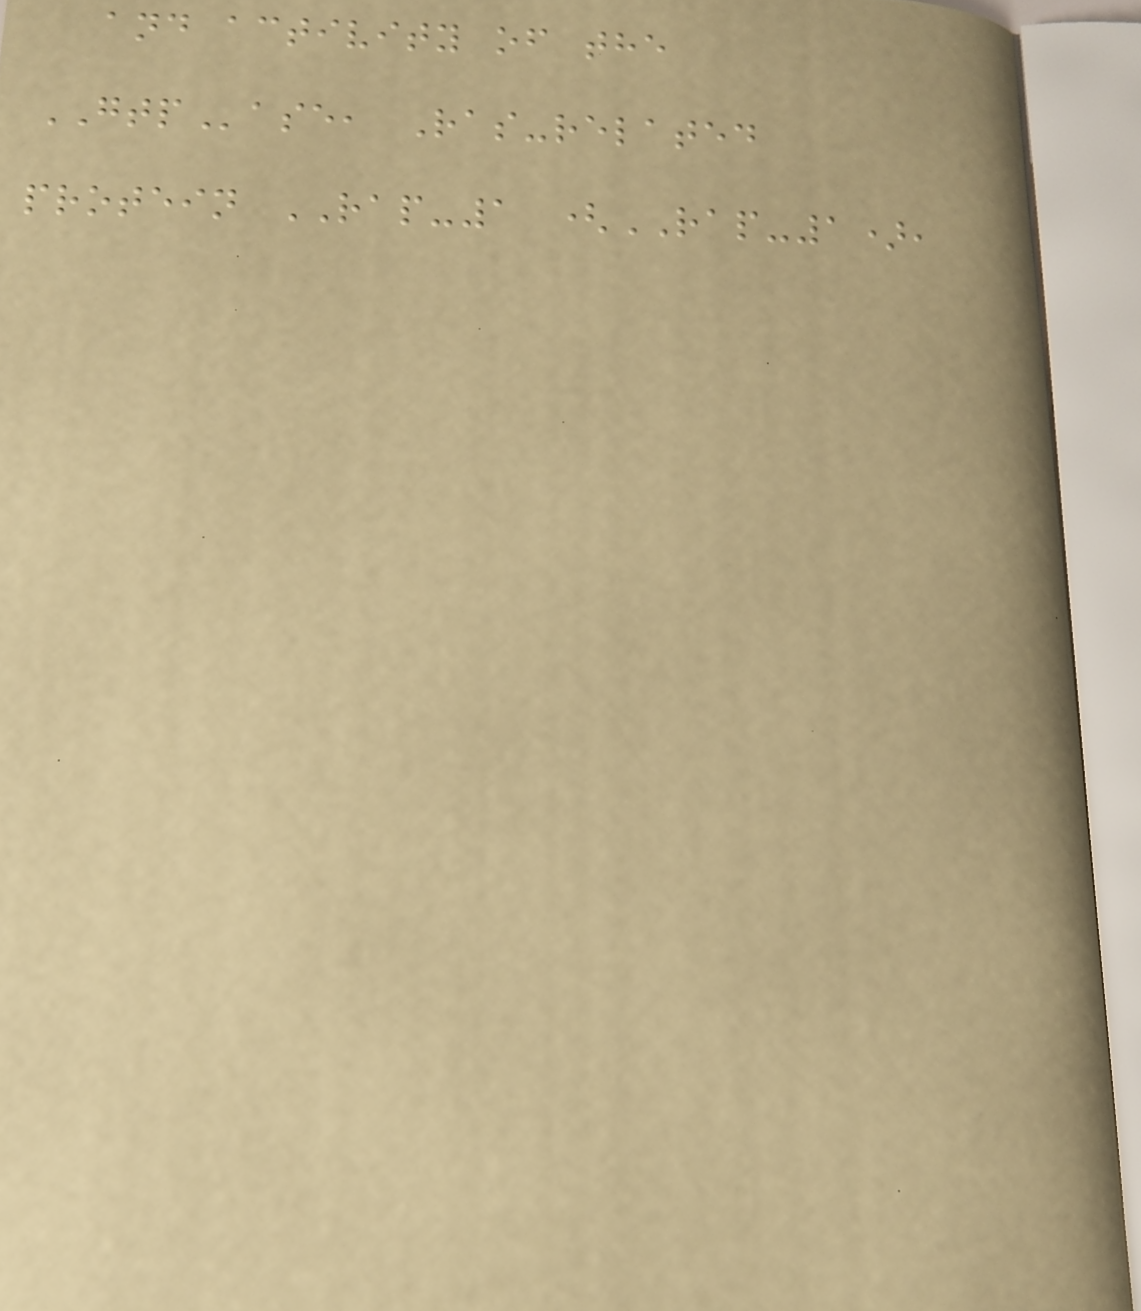and activity of the
GTPase, Ras-related
protein RAP-1 (RAP-1),
